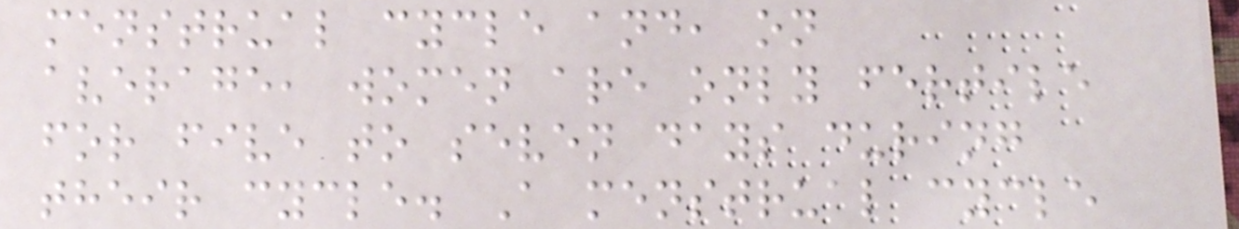menstrual cycle and, on
average, women are only fertile
for five to seven days during
their cycle. A menstrual cycle
